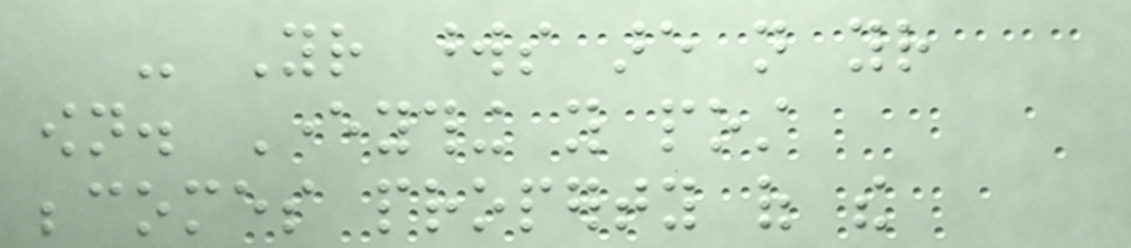- Your words are not your
own. Everything you post
becomes property of the
